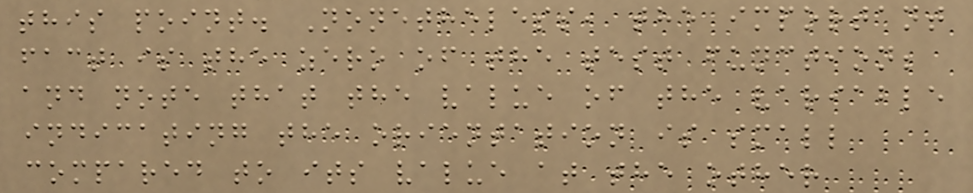this point. Nonetheless, the important
fact is the zero of the test function;
and note that the value of the variable
indicating the orientation is small
compared to its value at the other
